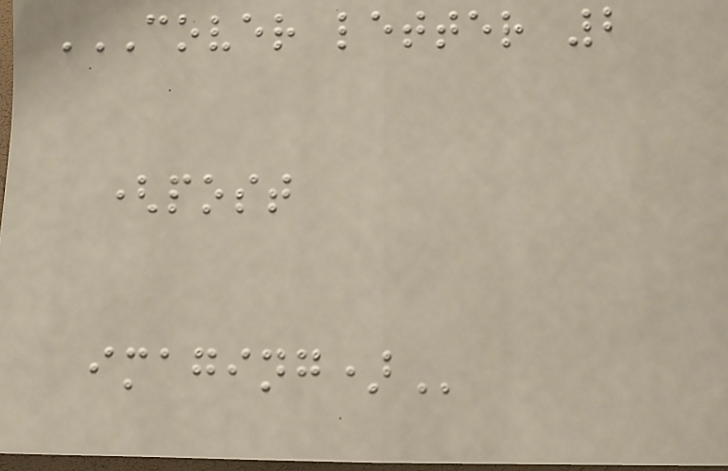COVER LETTER 2
(POST
IMAGING)
